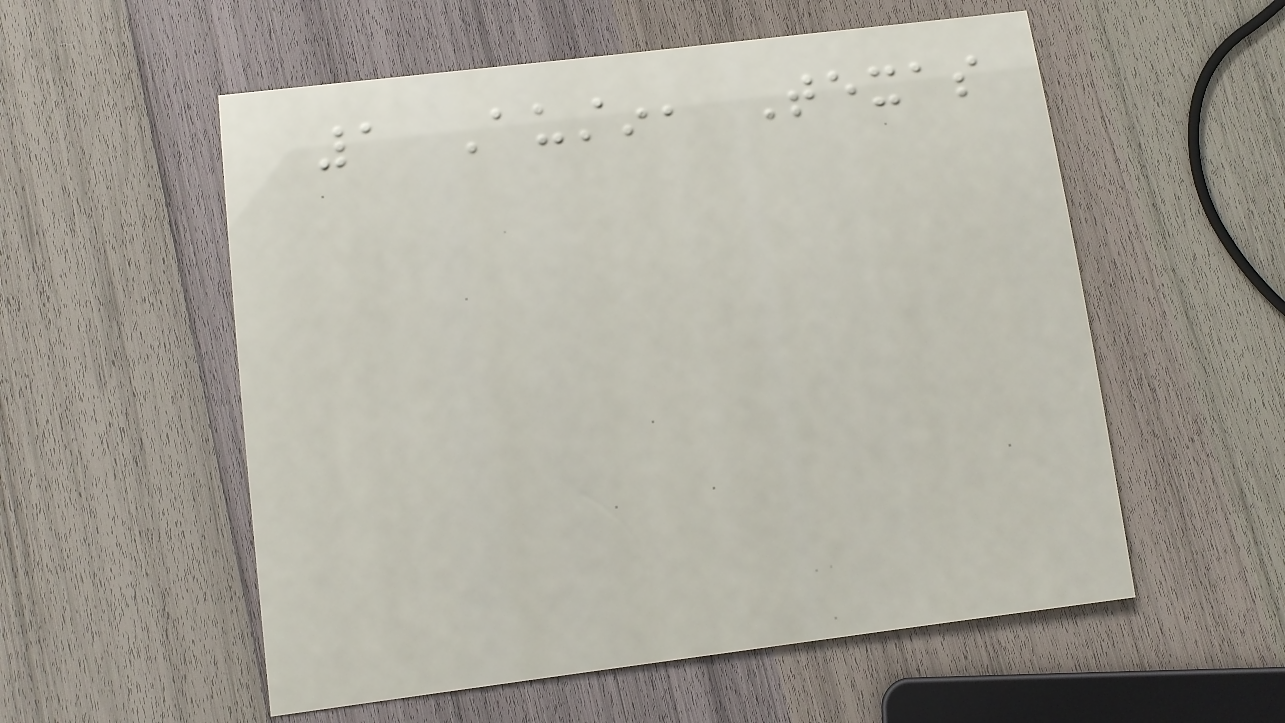1 Austin, Texas
